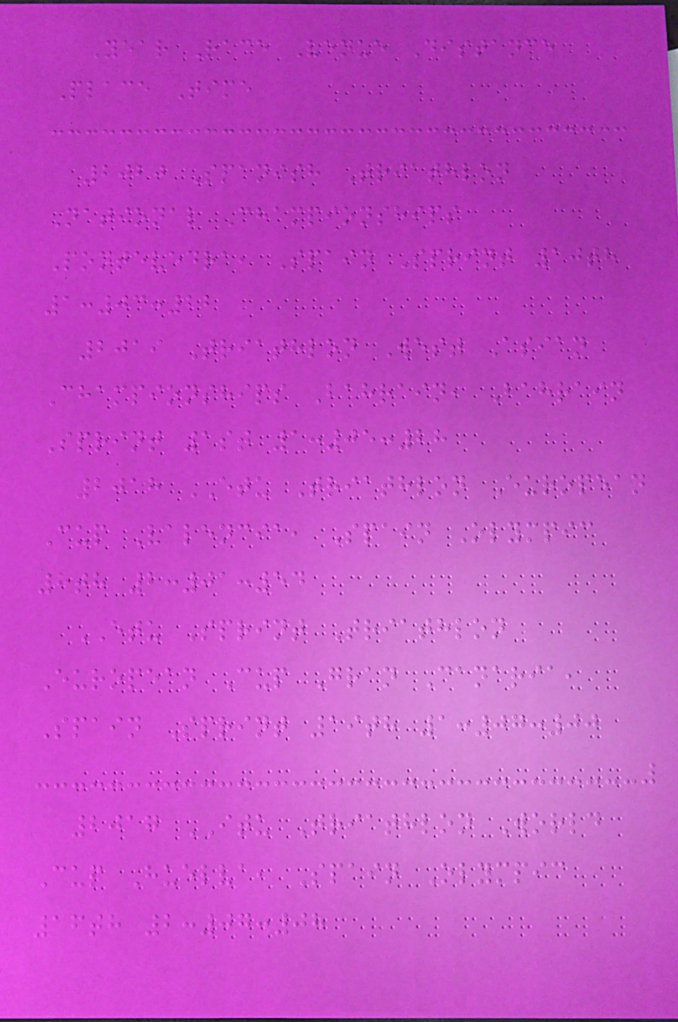Year Race Venue Distance
Place Time
2020 Spanish Triathlon
National Championships
Pontevedra, Spain Sprint 10th
1:03:22
2019 Triathlon West Asian
Championships Bahrain, Bahrain
Sprint 1st 1:05:28
2018 ETU Triathlon European
Cup Valencia, Spain Olympic
8th 2:01:54
ETU Sprint Triathlon
European Cup Gran Canaria,
Spain Sprint 19th 1:07:00
2017 ITU Triathlon World
Cup Huelva, Spain Olympic
16th 2:07:08
